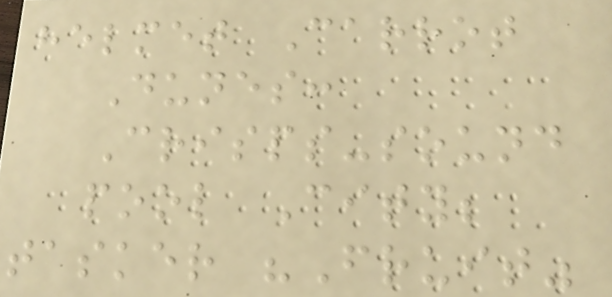helmet Carrot
Dunes:
Crisps-sound
pool City;
tasker "Fruit"
